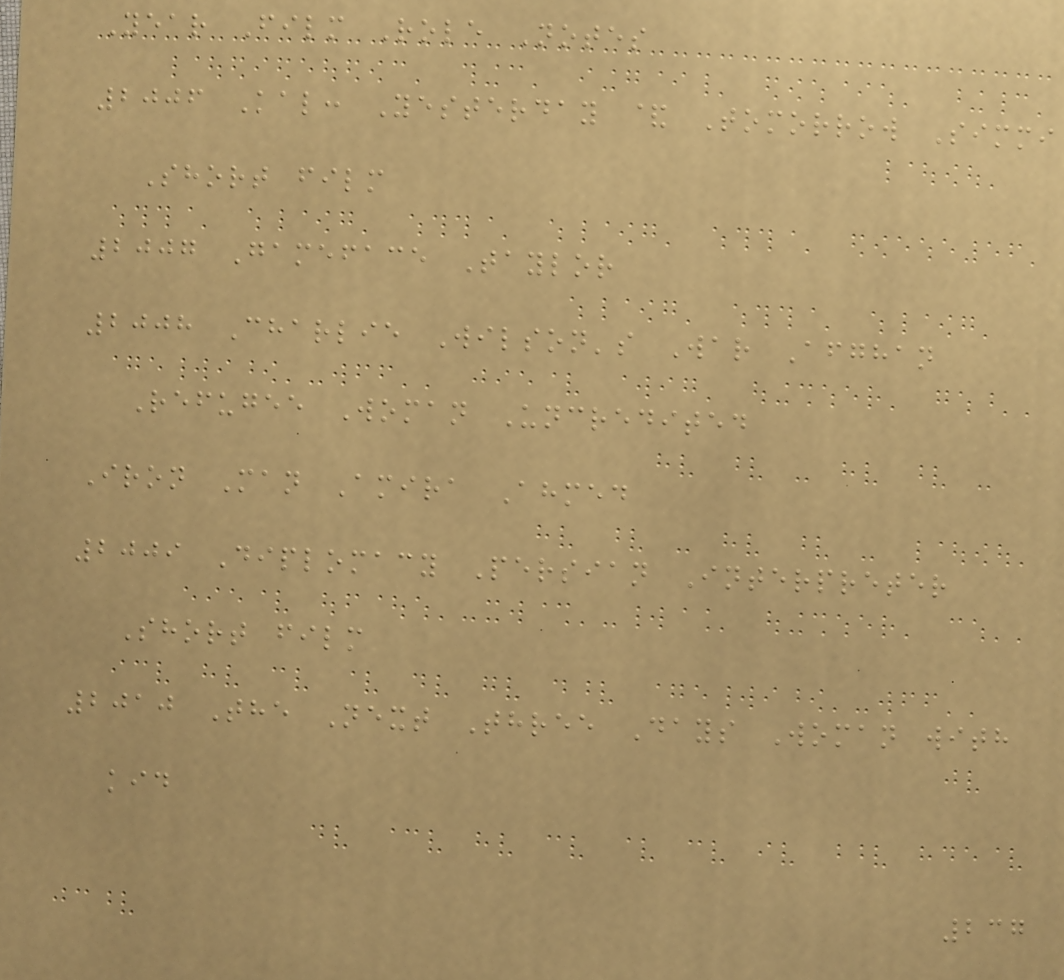Year Film Role Notes
2006 Kal: Yesterday & Tomorrow Simmi
Short film
2007 Gameface Taylor
2008 Charlie Wilson's War Afghan
Refugee Woman Uncredited
Iron Man Amira Ahmed
2009 Diplomacy Persian Interpreter
Short film
2010 The Next Three Days Woman with
kid
237
